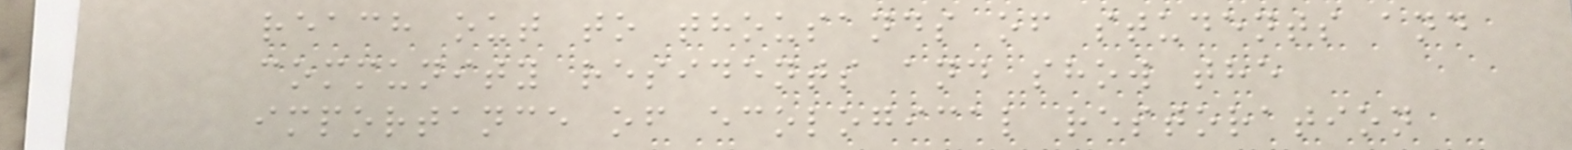reach out to thousands of students and
community residents and show the
importance of ecological restoration
